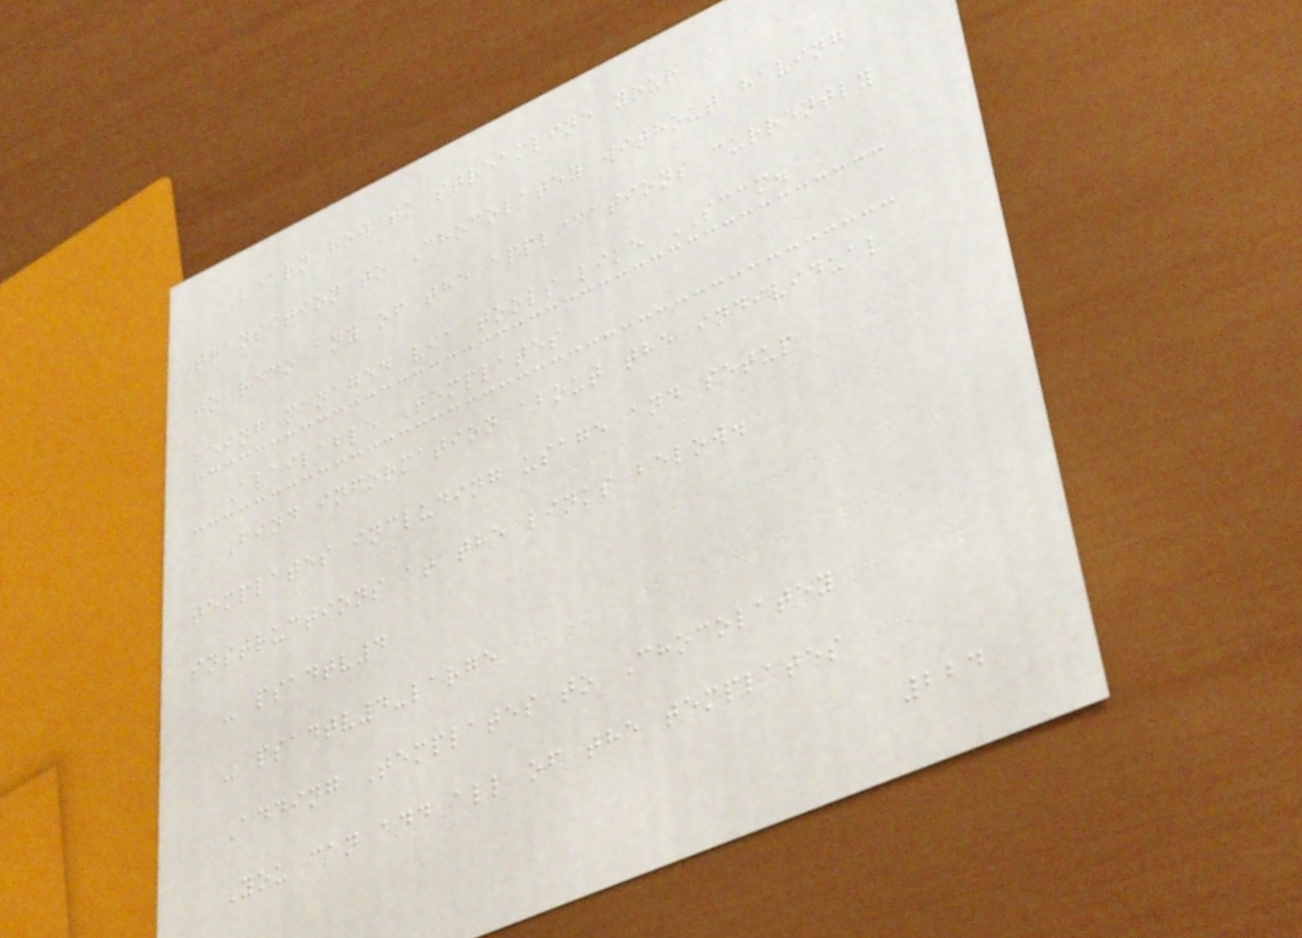Learn how to streamline your
transition to Chocolatey without having
to redo any of the applications currently
being managed via tools like SCCM.
Available Templates
Find information about the individual
templates including usage and setup
instructions at the links below.
- psadtv4
- psadtv4-large
Adding Templates to Chocolatey
You can add all of the templates
224
